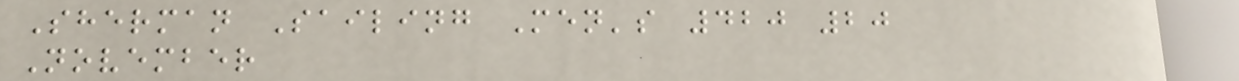Sherman Sailing Men's 420 20
November
